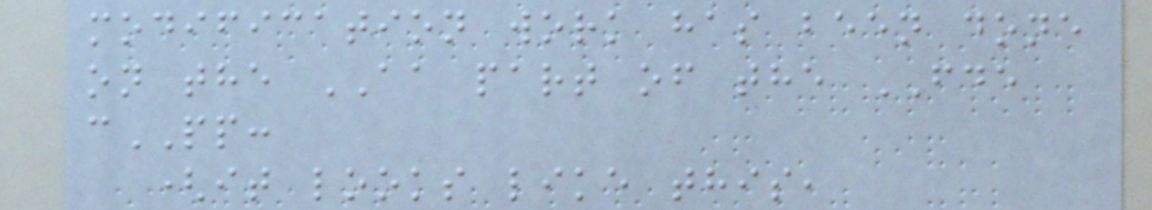modification work has been done
on the AA part of the FDE
cPP:
(it looks like this,
